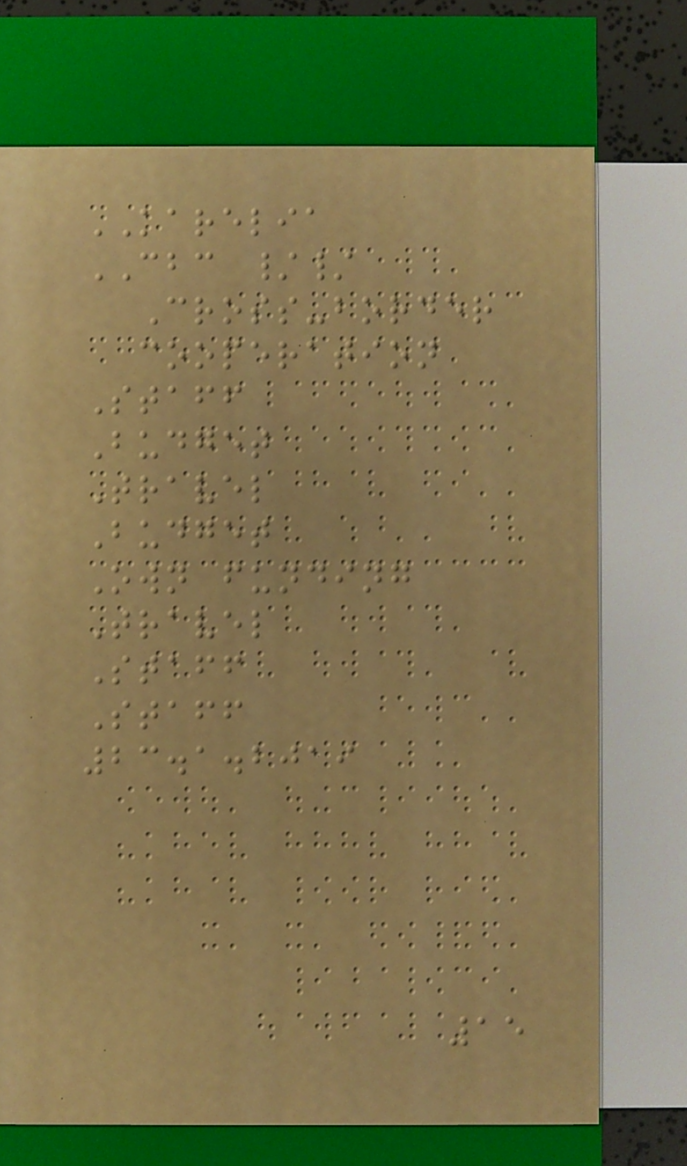KARELIA
CBC //
Cross-border
cooperation
Staff
Budget
Travel
Budget
Own funding
Travel
Staff
Staff
23.1.2019
15
